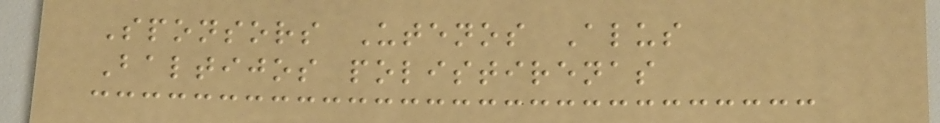Sponsors Utenos Alus
Baltijos polistirenas
